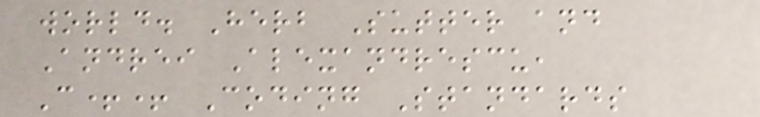world. Herb Sutter and
Andrei Alexandrescu,
C++ Coding Standards
